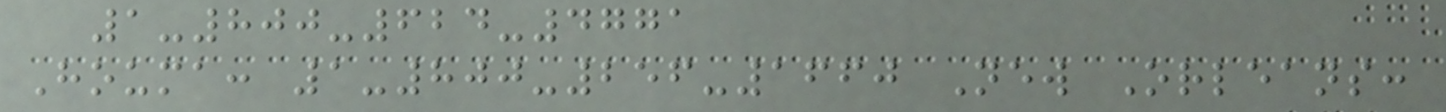1-800-624-4771
Houma: 1-800-256-1660 New Orleans:
